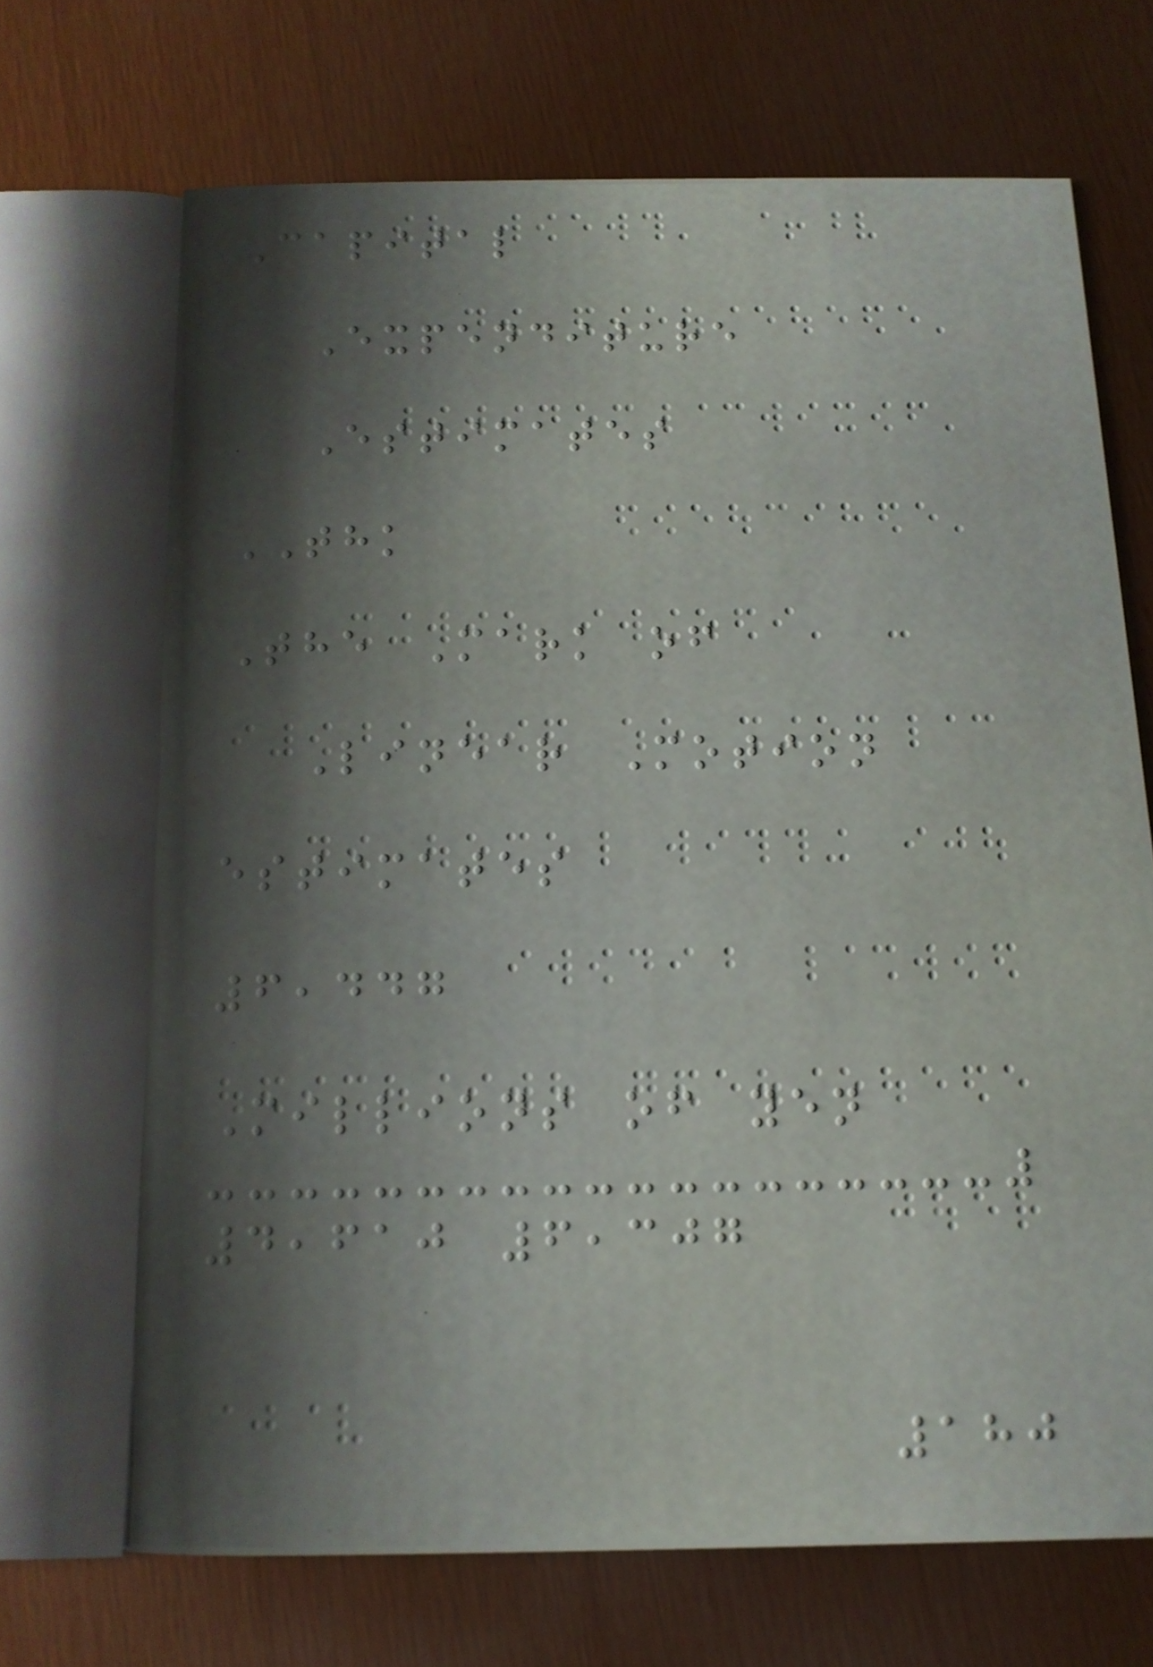Capital
Expenditure
Estimates
THK
The Mark of
Linear Motion
estimates
6,447
Millions of yen
4,610 6,307
180
